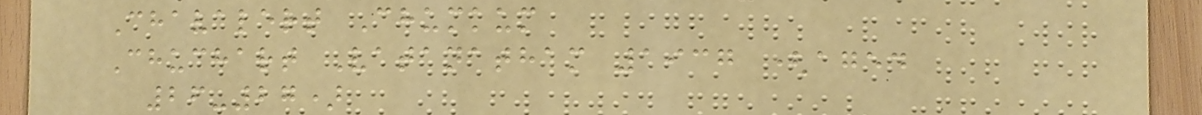Chavalert Chumkum
Chuchart Vatanatham 1937 (aged
26-27)
